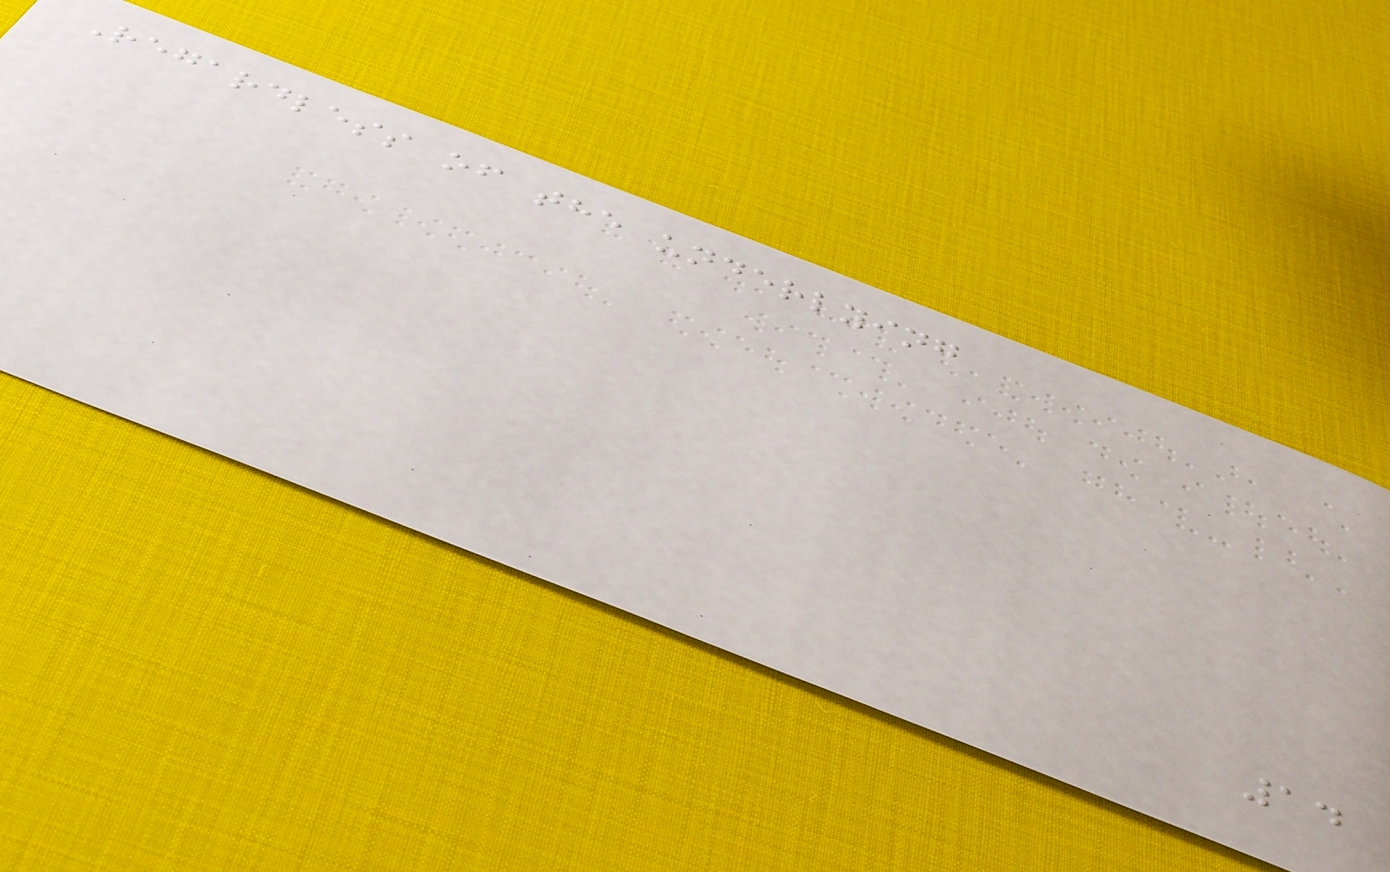Regardless of the underlying
14
